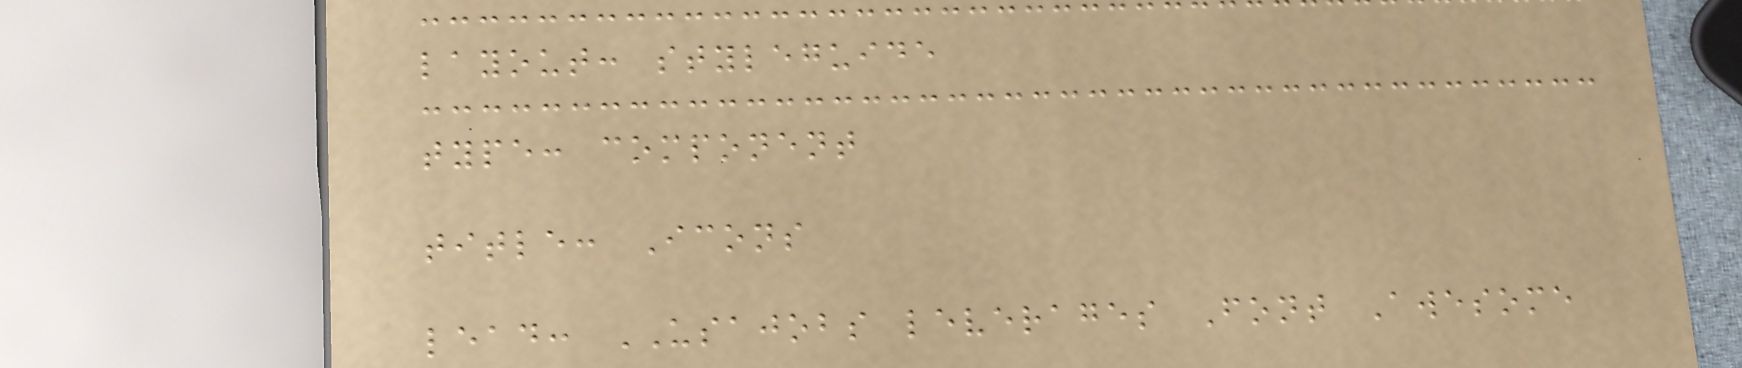layout: styleguide
type: component
title: Icons
lead: USAJOBS leverages Font Awesome
